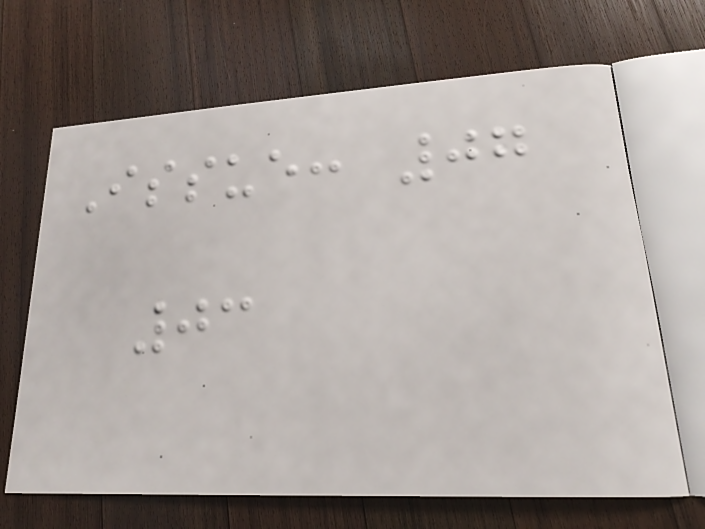Issue: 07
03
